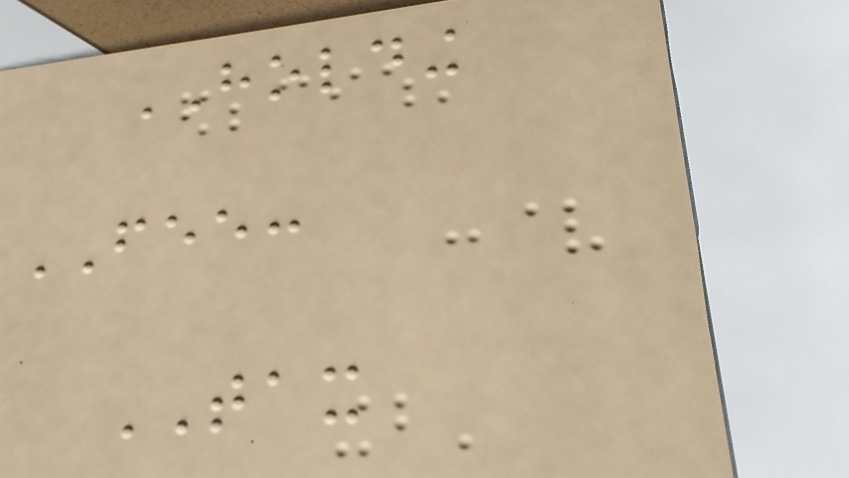HOLDING
FEE:
TAX
